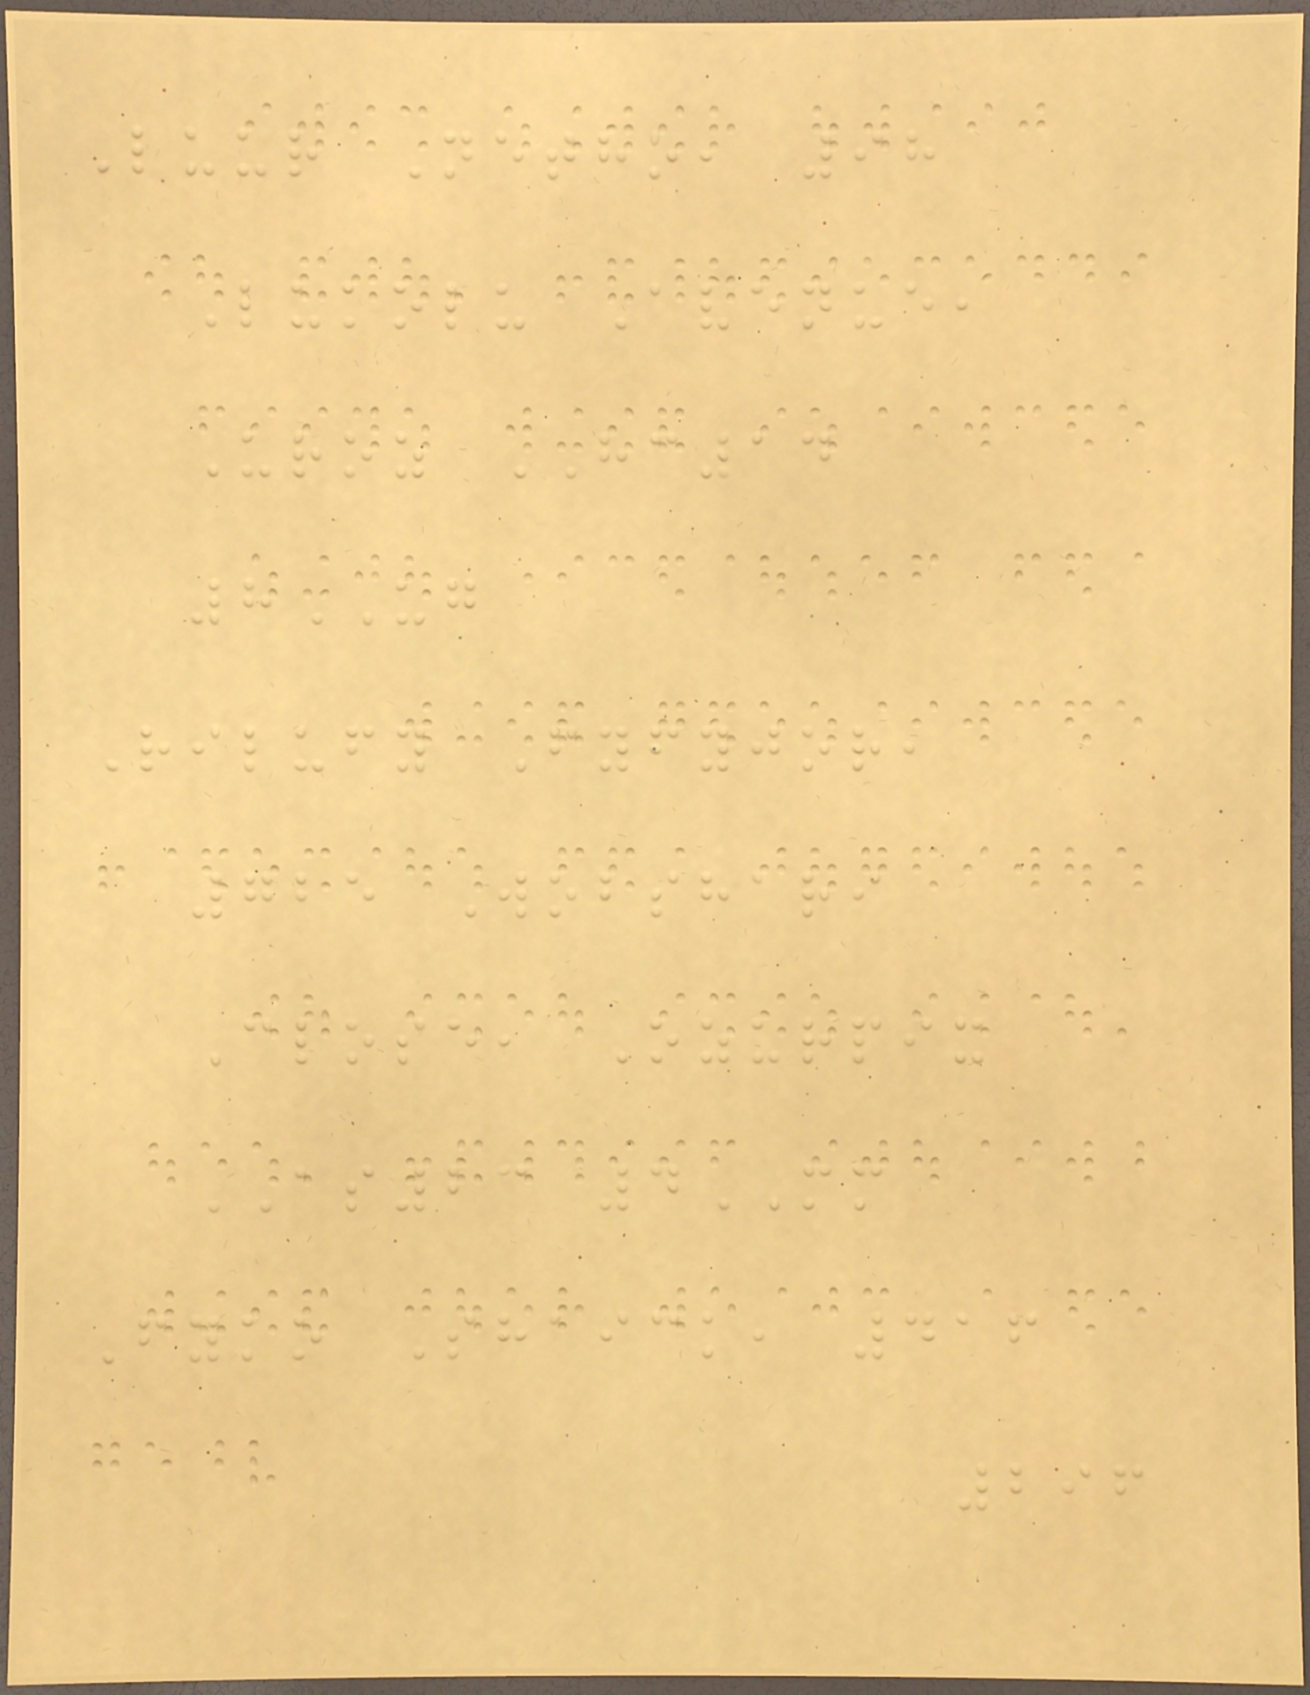Luur Netho, 98
Lukolu Avenue,
Uroz HC14
8UG
Rilufy Fyfyjor,
725 Wobshari
Close, Ozurpix
AS23 4MM
Fyko Shaick, 416
296
